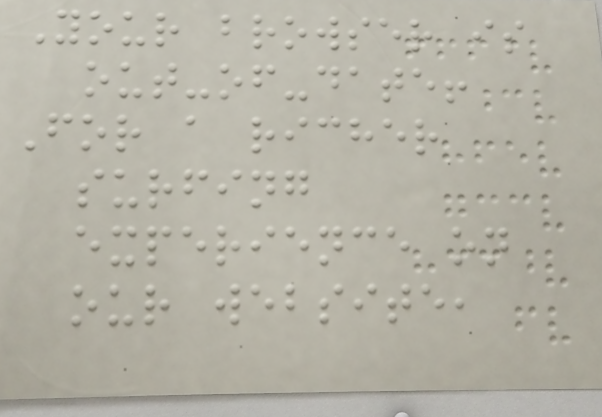Your browser is
out-of-date!
For a richer
surfing
experience on
our website,
